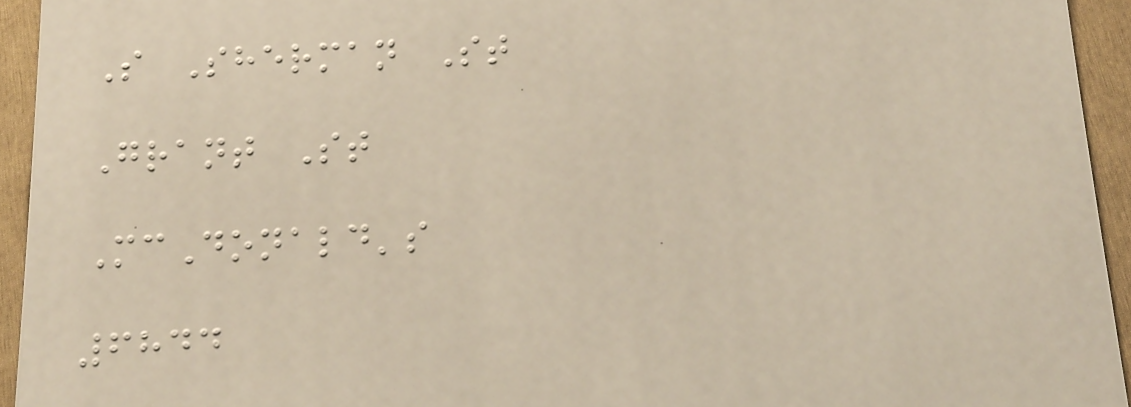S Sherman St
Grant St
McDonald's
6844
